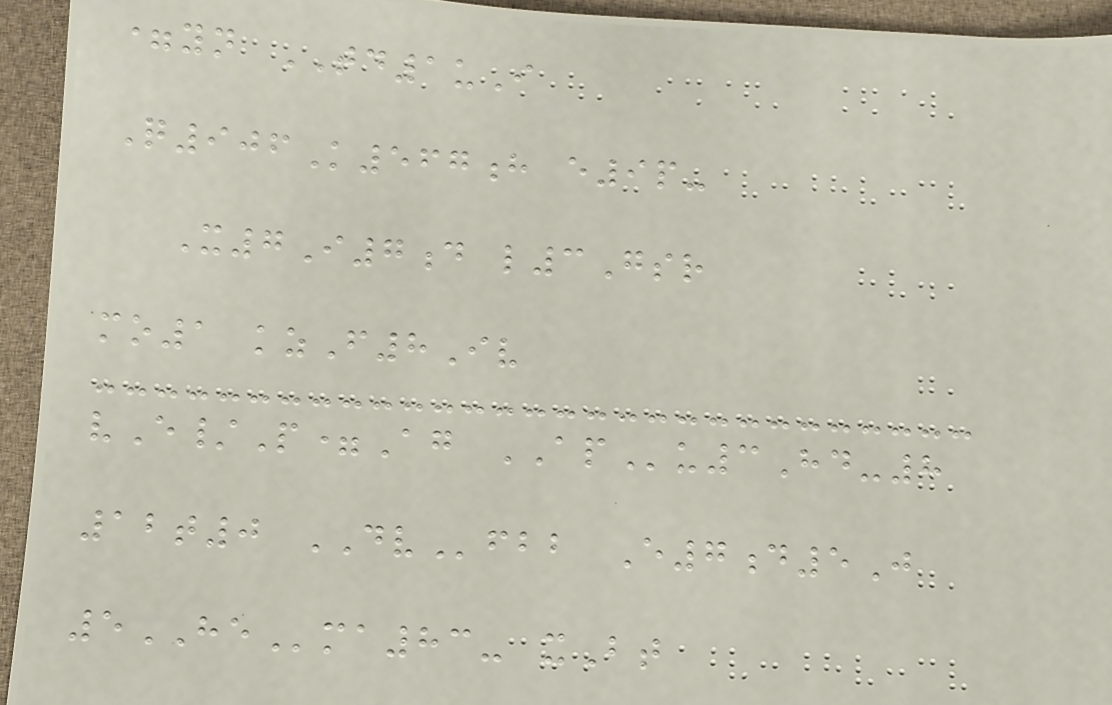=yn TD1uI
Q906K567h e9p-
X7I7d l3Gsr
mo1 kzF8Iv
vE/P=Ag APu3Hd-8
12t0 DVfbb E7d5J
5HEma83- xBt
